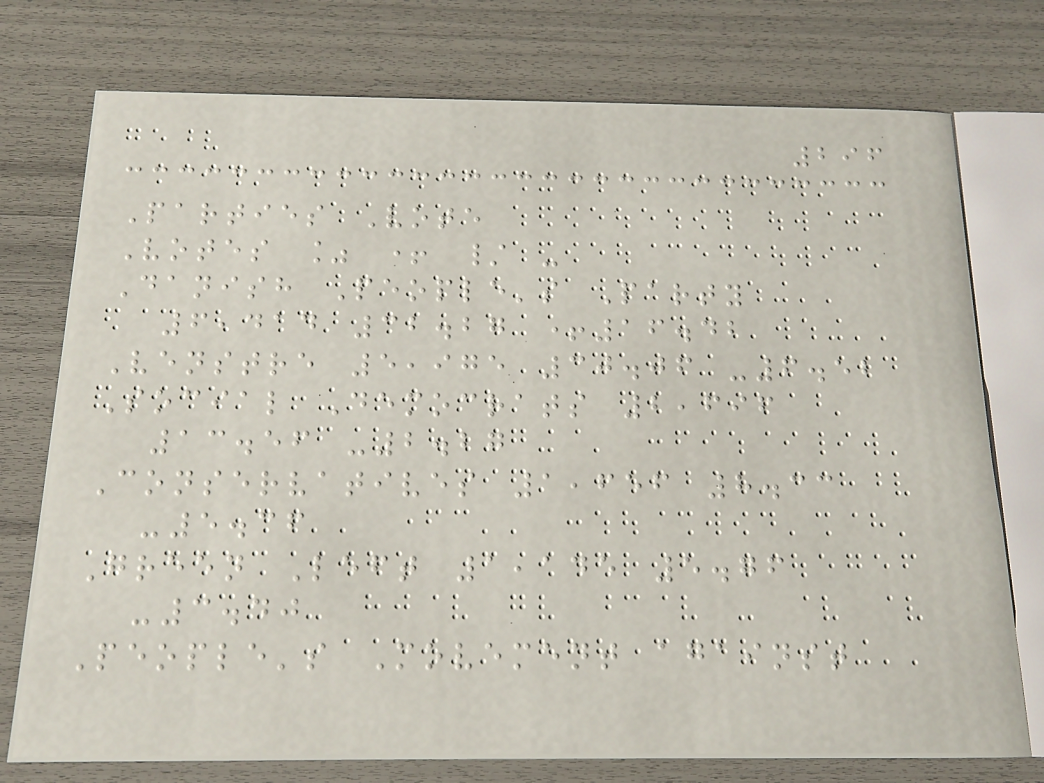296
Parties Vote
Votes % + / -
Danish People's Party
6,414 32.27 +16.42
Venstre 5,975 30.06 -6.52
Social Democrats 2,696
13.56 -2.27
Conservatives 1,656 8.33
-5.36
Green Left 1,145 5.76
-3.40
People's Movement against
